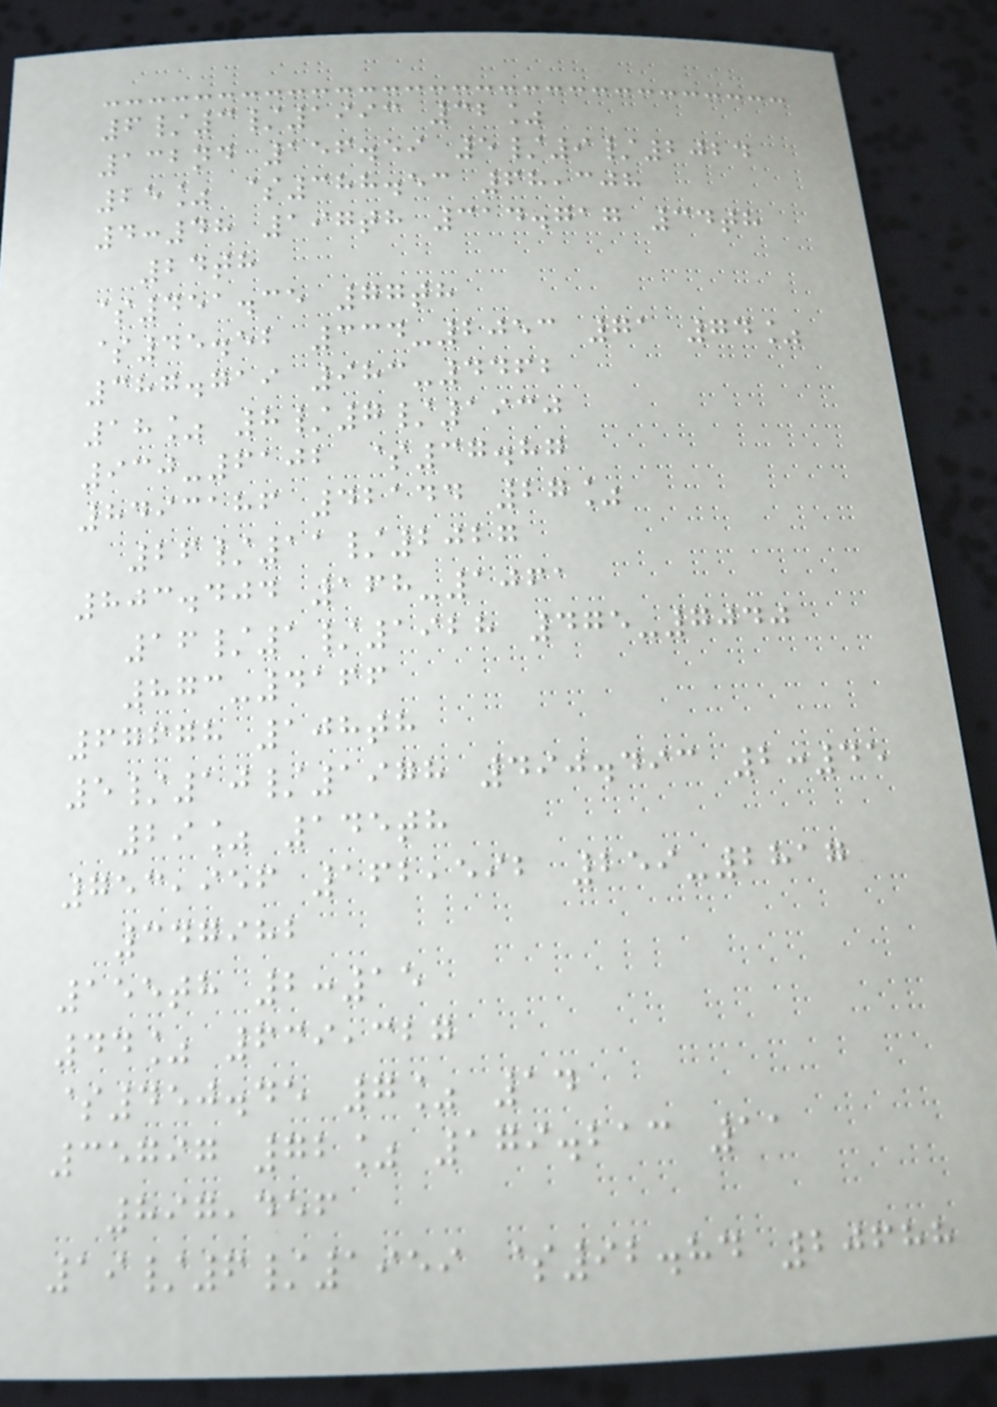6/3/1993 32%
132nd 156.59 5/9/2024
25% $388.53 68,308
4:48 197th 314.717 34th
24th
$451.35 77th
$45.52 334-2053 71 74%
387.719 983-4462
18% 8/7/1930
930-6102 $37.87
8493186 42144 27%
26/11/2027
803.404 168-1061
16/1/1928 475-7040
873-4166
67678 108th
5/10/1978 490.493 2:45
29% 145th
753,956 162,592 259-2817
347982
155th 2:15
44% 639,327
$450.45 7% 14
35797 72% 179.213 11
897,456
19/6/1959 $92.84 20688
